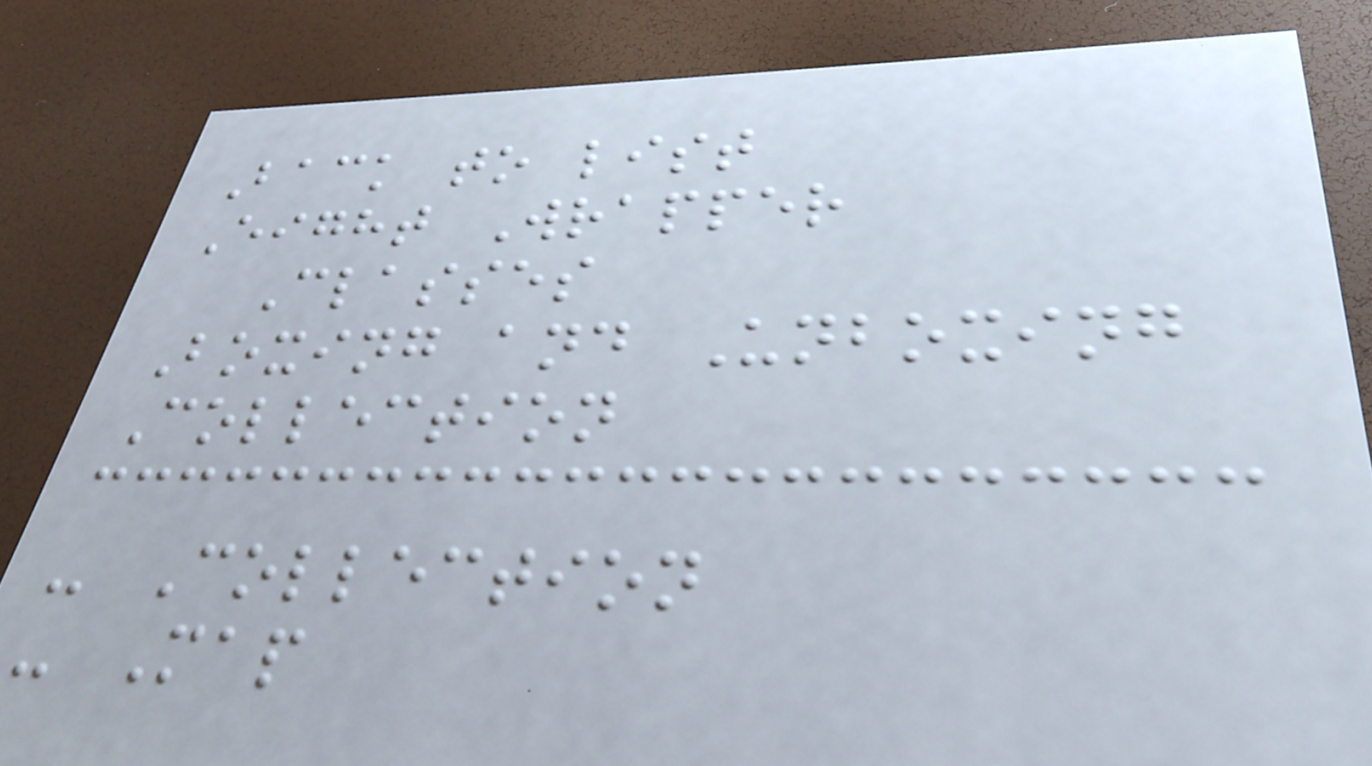Back to list
Eight Wrapper
Classes
Boxing and Unboxing
Collection
- Collection
- Map
